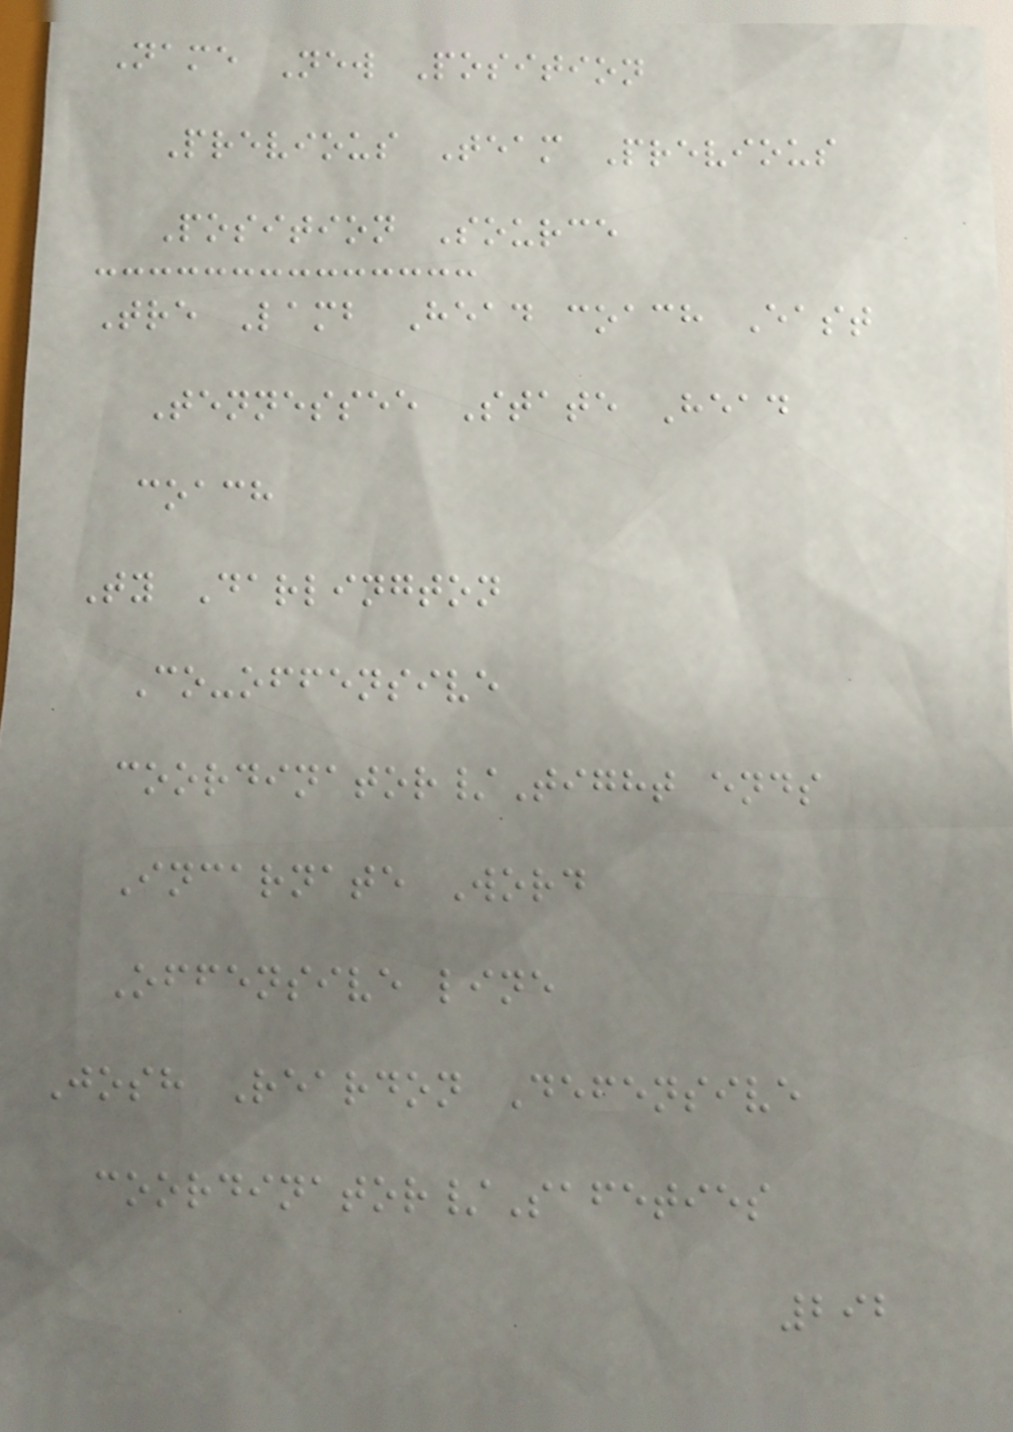Name New Position
Previous Team Previous
Position Source
Tre Lamb Head coach East
Tennessee State Head
coach
Ty Darlington
Co-offensive
coordinator/Tight ends
Incarnate Word
Offensive line
Josh Reardon Defensive
coordinator/Safeties
292
